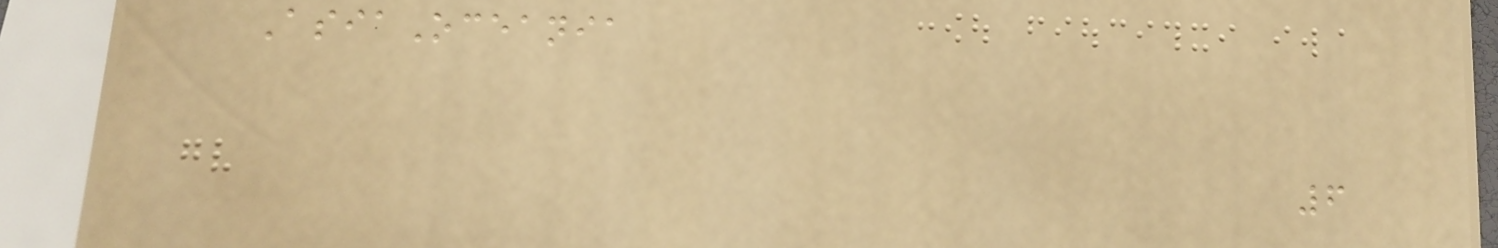AsiaOceania
6
